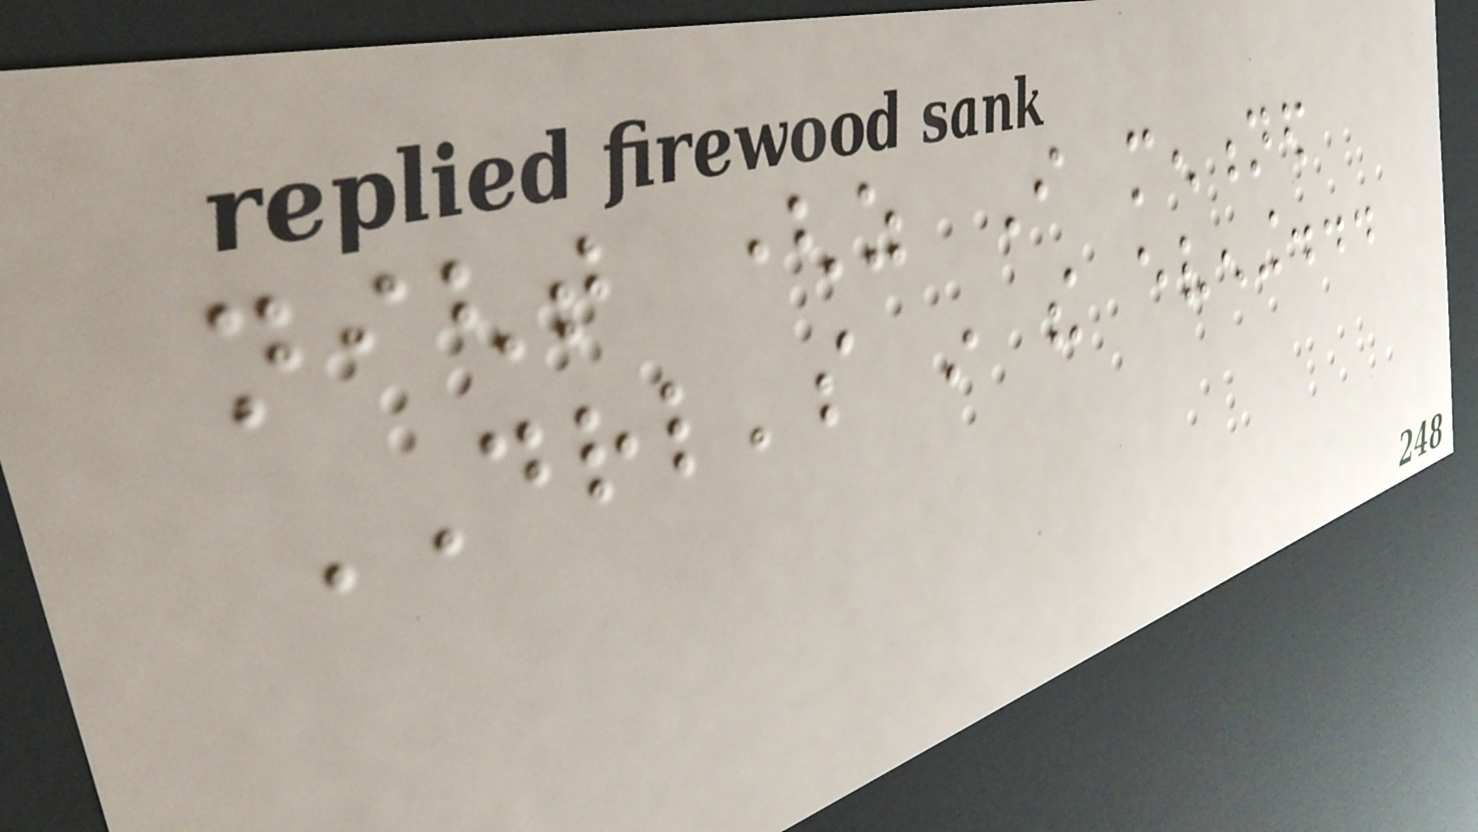night (as I mentioned
DRL's in the evening...
